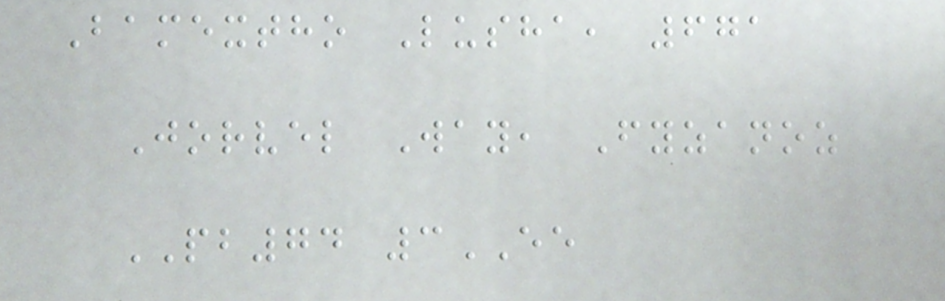Bamextho Lusha, 671
Jorvel Way, Fyzanoz
PB74 3EE
